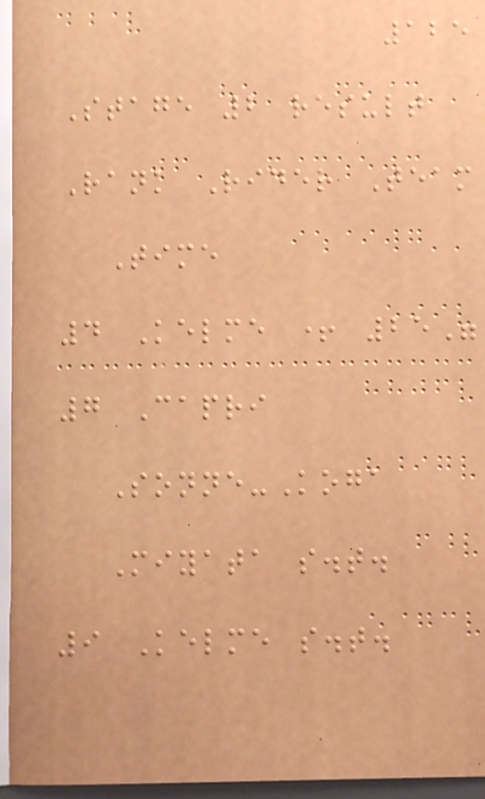125
Stage 2 result
Rank Rider Team
Time
4 Kelme + 25"
7 Capri
Sonne-Koga
Miyata s.t.
9 Kelme s.t.
